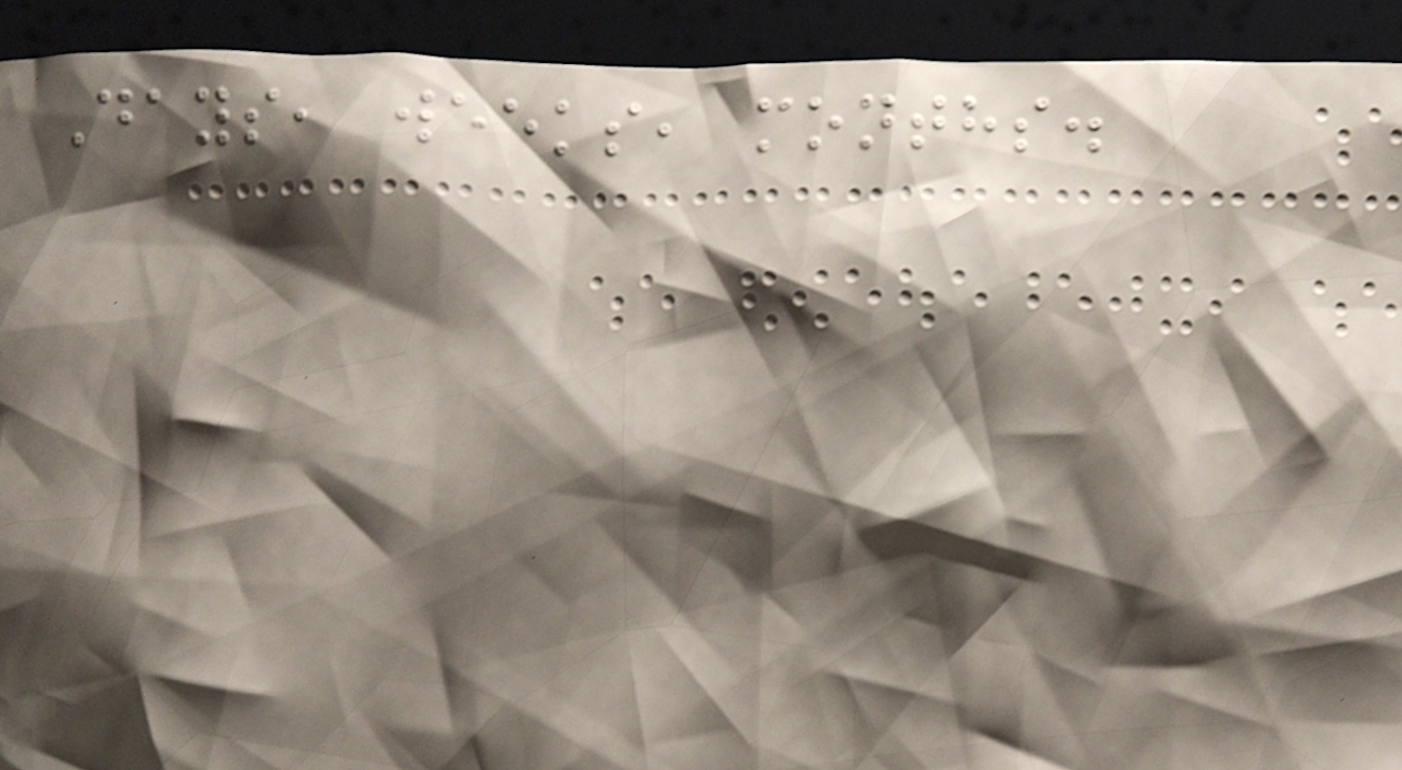Days, weeks, months.
